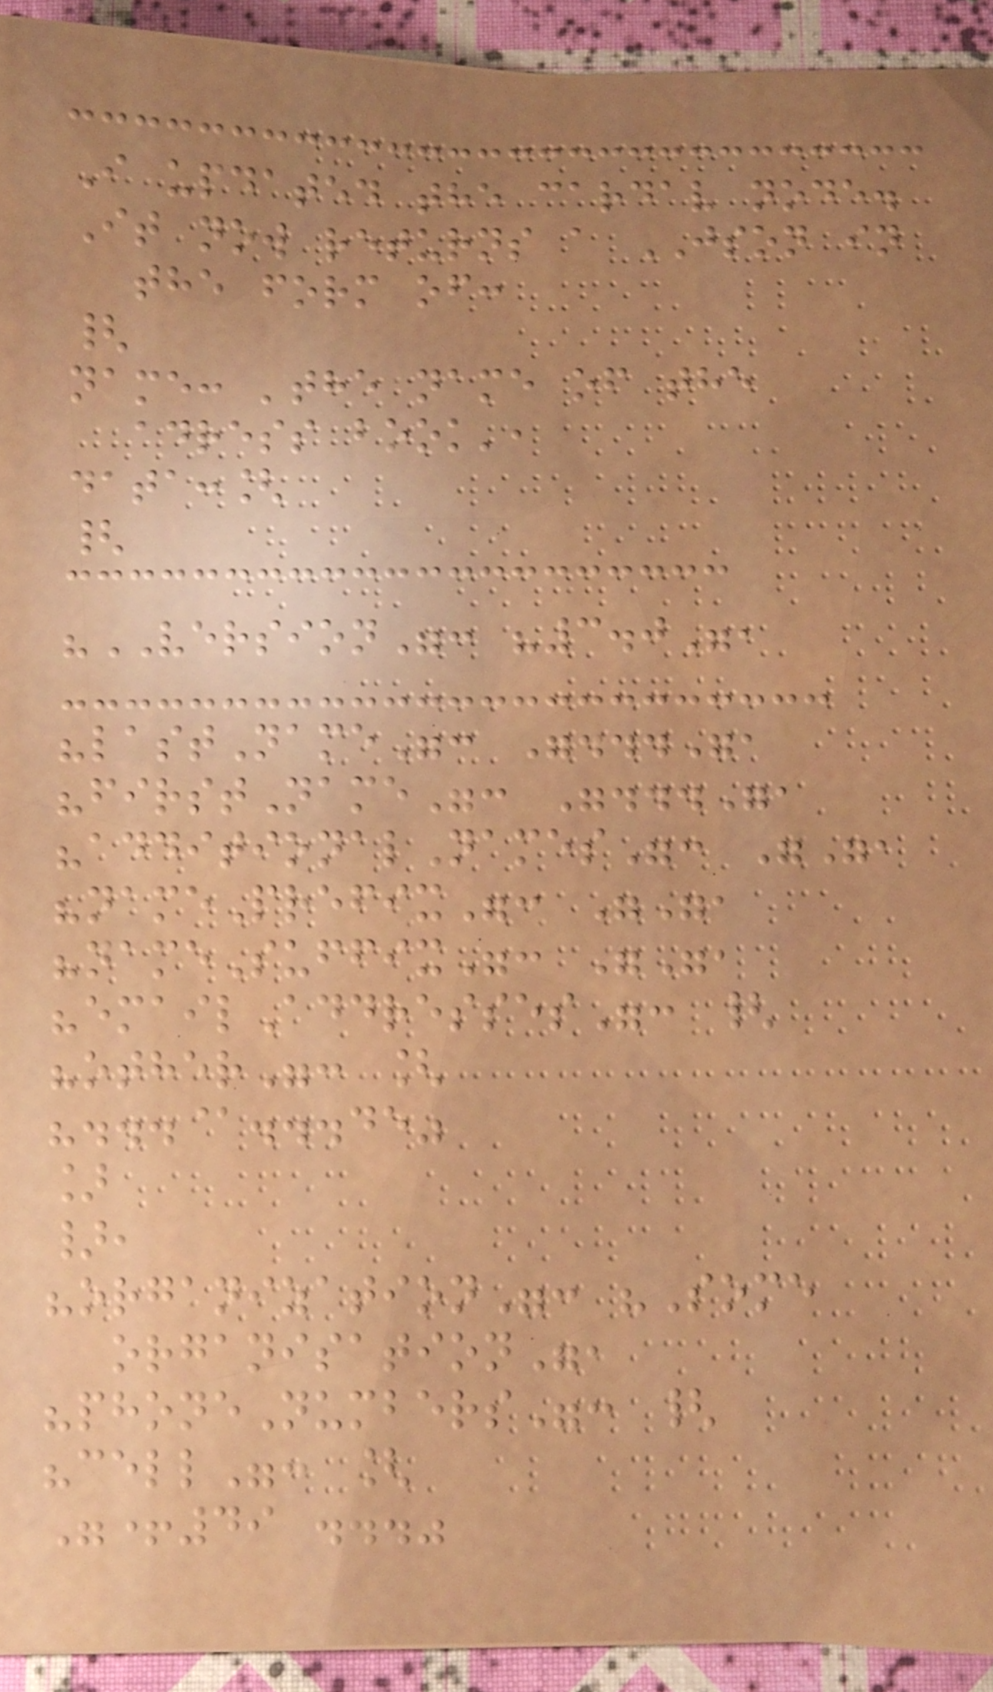I updated the cardav node.
It now returns a JSON in
the form of:
{
name: 'the name of the
adress book',
data:[
{
"VERSION": "3.0",
"lastName": "...",
"firstName": "...",
"additionalNames": "",
"namePrefix": "",
"nameSuffix": "",
"emailAddresses": {
"other": [
"...@...de"
]
},
"organization": "Some
organisation",
"phoneNumbers": {
"cell": [
"+49 ..."
